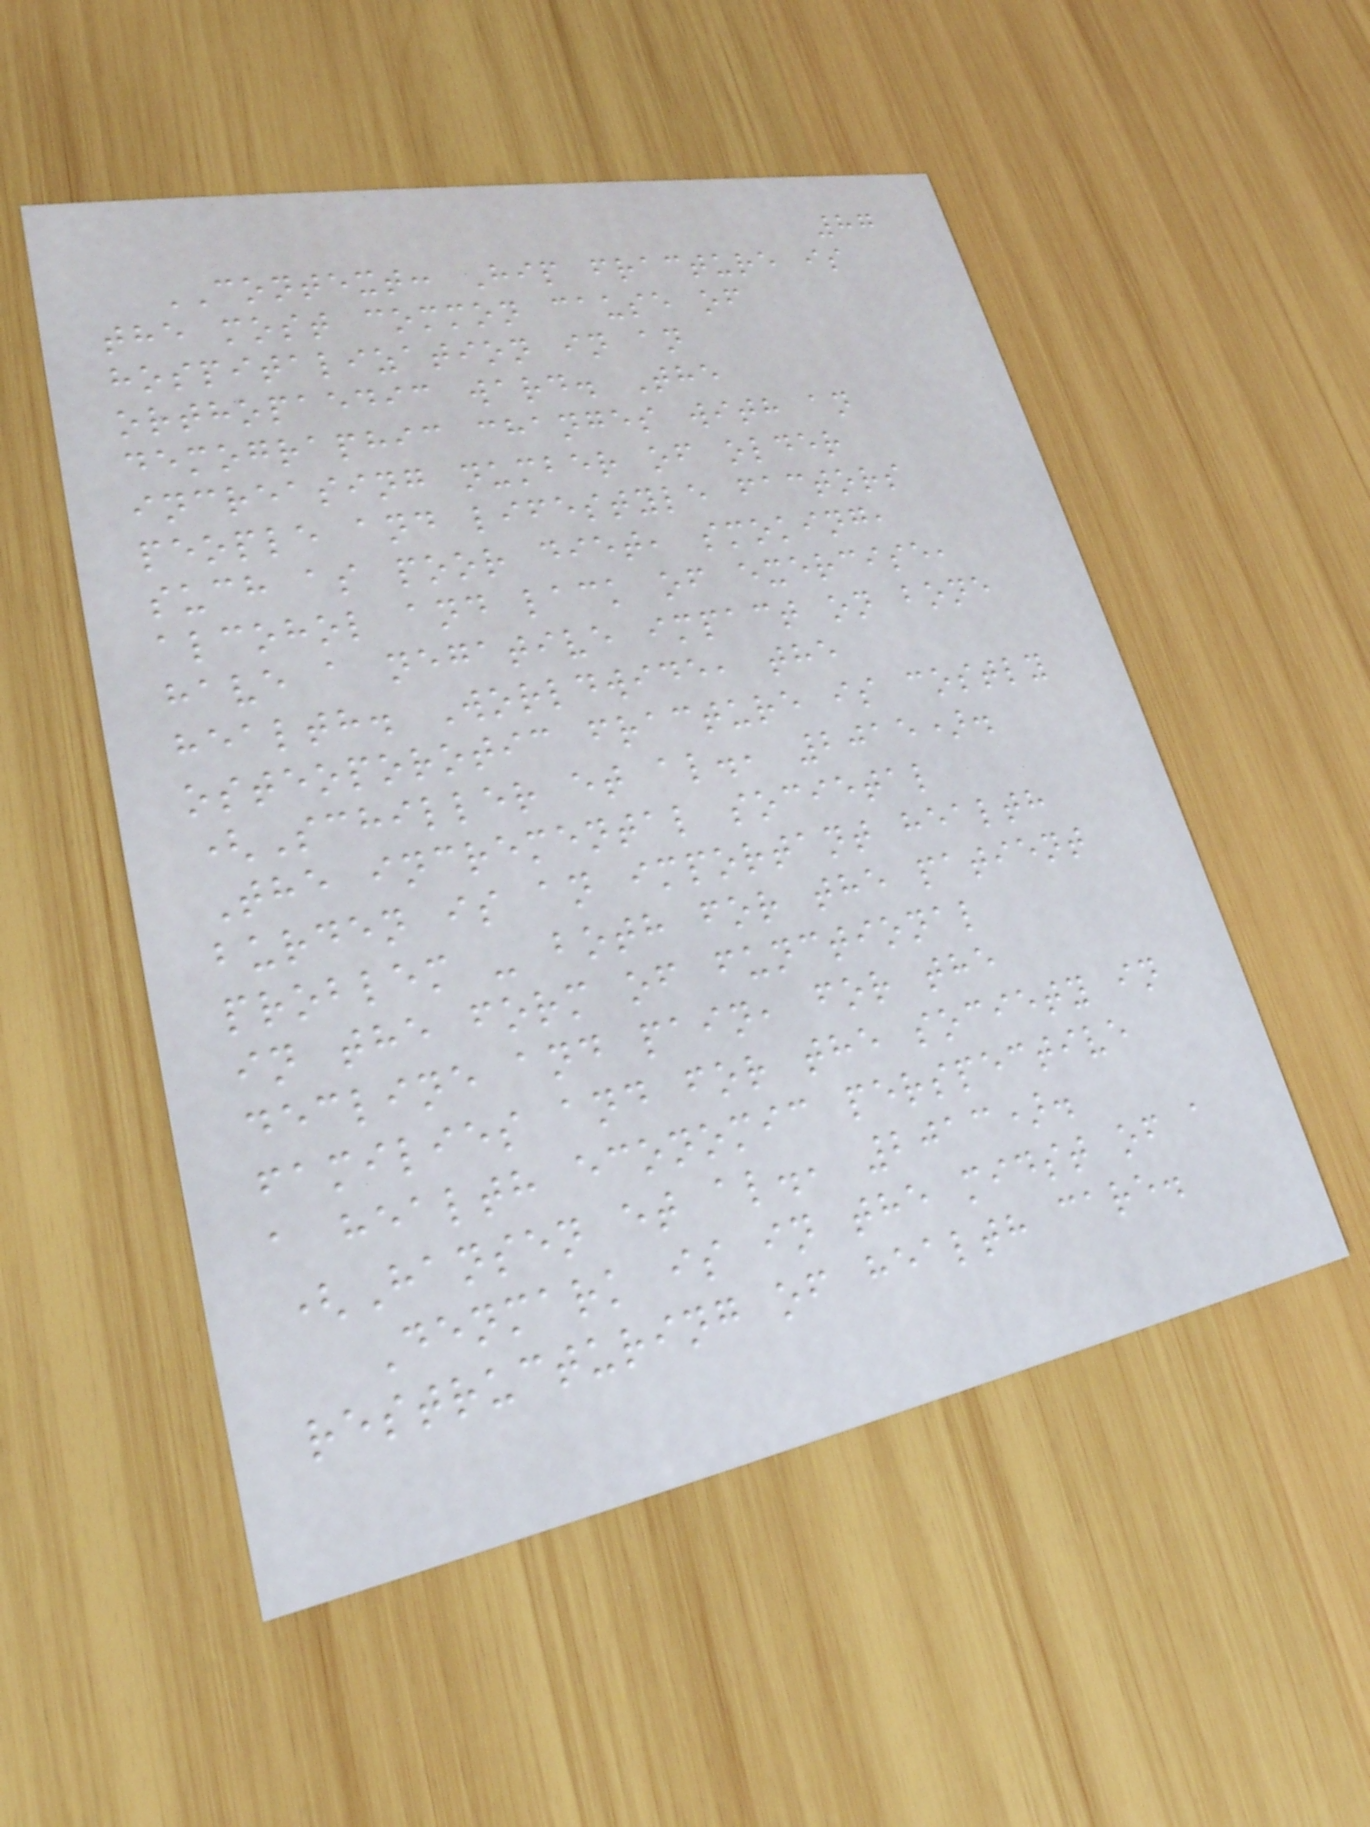87
CONTEXT: Hip fracture is
the most common cause of
hospitalization in an
orthopaedic ward. The
demographic changes with an
increasing number of older
people and lifestyle factors
such as poor diet, smoking,
alcohol and lack of exercise,
have a negative impact on bone
health. Worldwide, the
osteoporotic fracture is costly
(Schiller et al., 2015).
The incremental societal
burden is an important health
problem - both for the patient
in the form of functional
decline and pain, for the
families and for the society in
a health economic perspective
(Hansen et al., 2013).
Denmark is in the midst of a
restructuring of health care.
